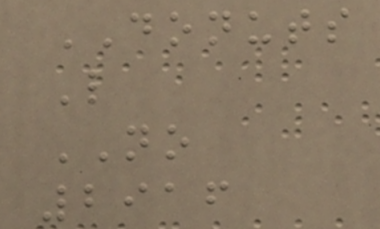DONUTS
L
NO
2916
